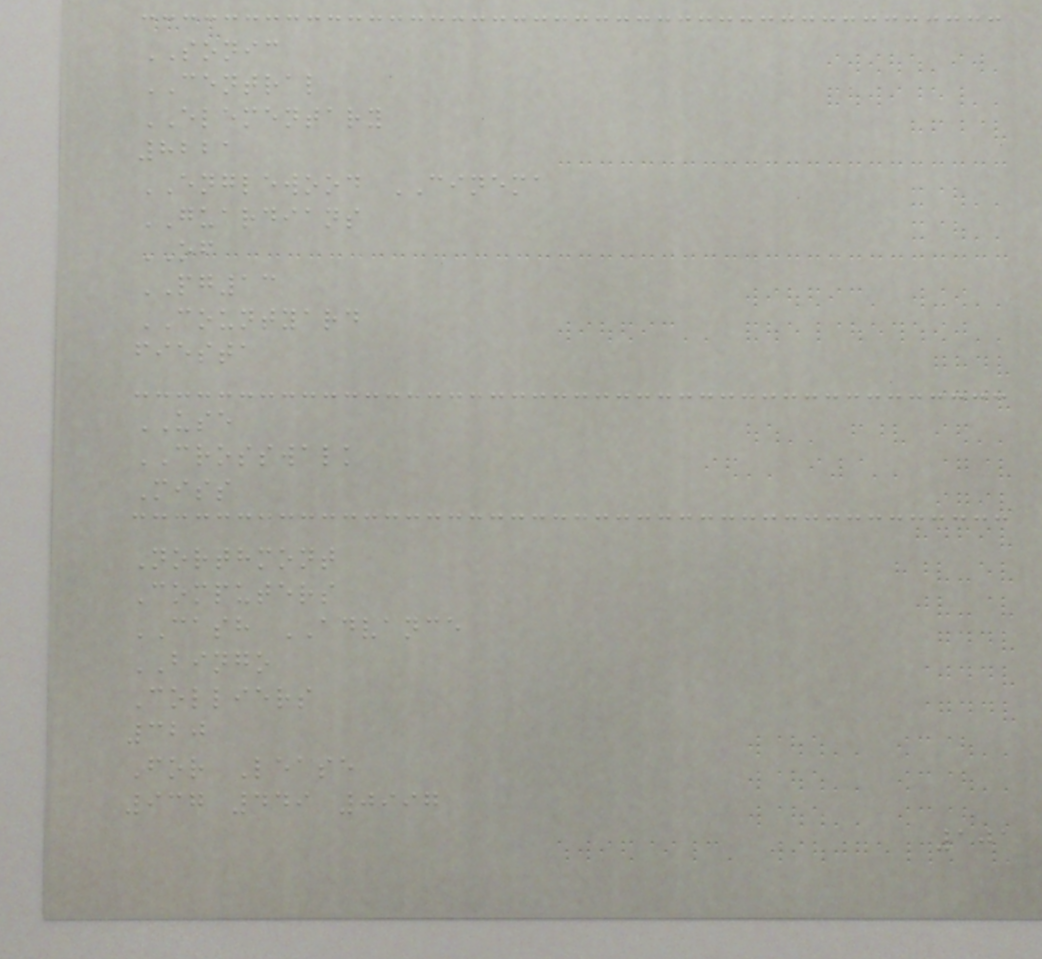SONIC
CENTRAL
ELEMENTARY
8221
ENGLEWOOD CINEMA
GUARDIANS
OF
PG13
COUNTYARD
fiesta
USE
CROSSWALK
Miss
Northmont
Computers
CASH ADVANCE
BINGO
Colliers
320
For Lease
937 449 0997
101
